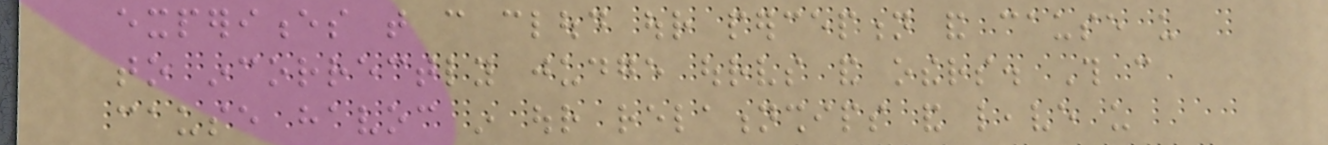experiences that can cloud our perception and cause us
to incorrectly judge ourselves and others. This can
cause havoc in our relationships and leave us
